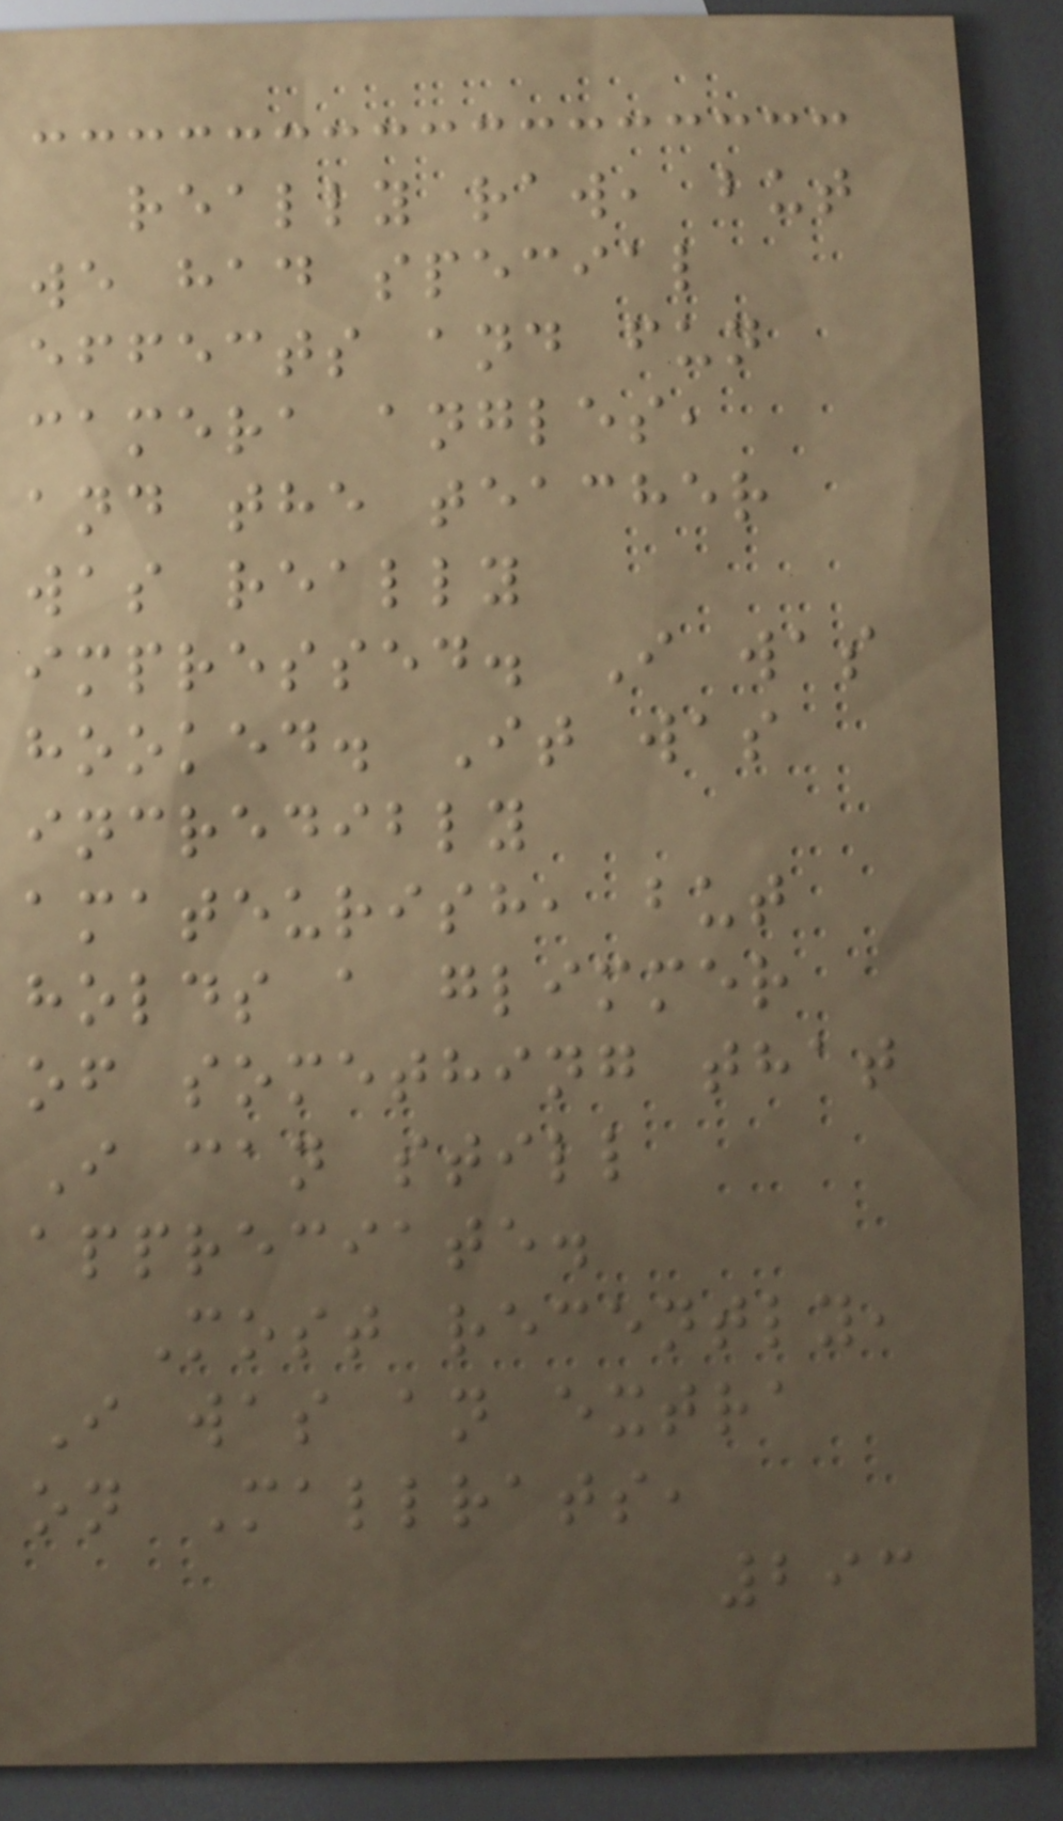really raw, but
we had special
effects and fun
camera angles,
and the teacher
was really
impressed. I was
hooked. It was
incredibly
amateurish, but
holds a glimmer
of something that
I can still
appreciate.
Most recently,
I was an extra
on Mallrats,
293
